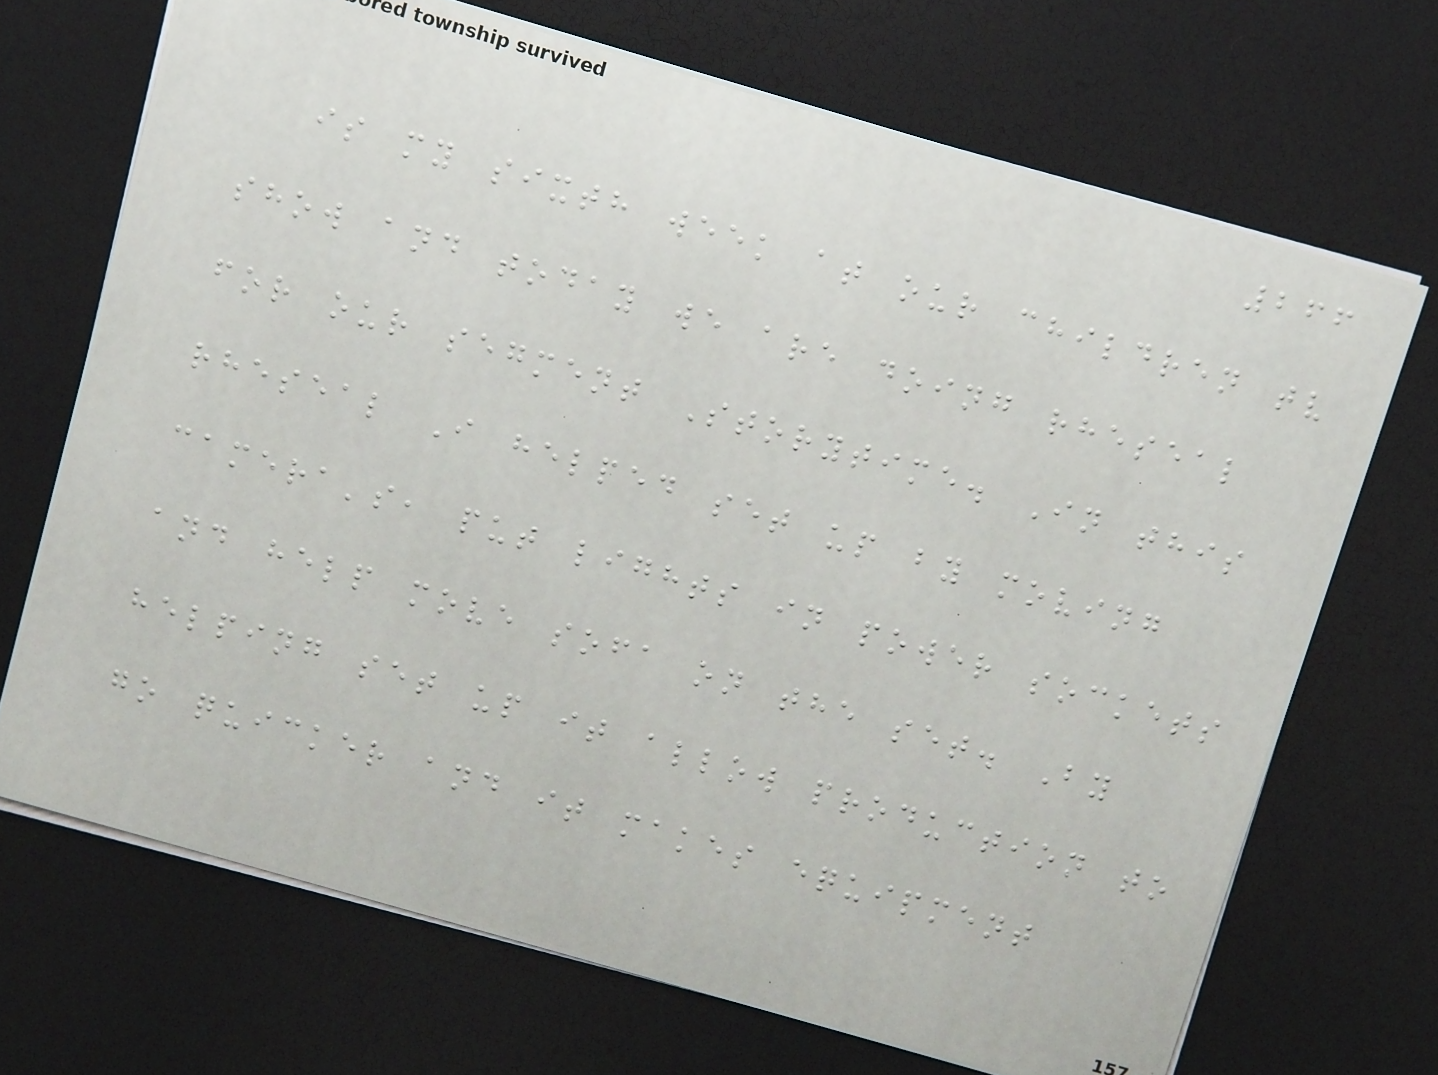266
is my sixth week at our children tv
show and today we are doing rheseal
for our segment Storytime. In this
rheseal I helped set up by moving
camera's, put lights in power sockets
and help move sofa on the set. By
helping set up it allow production to
go quicker and it makes equipment
